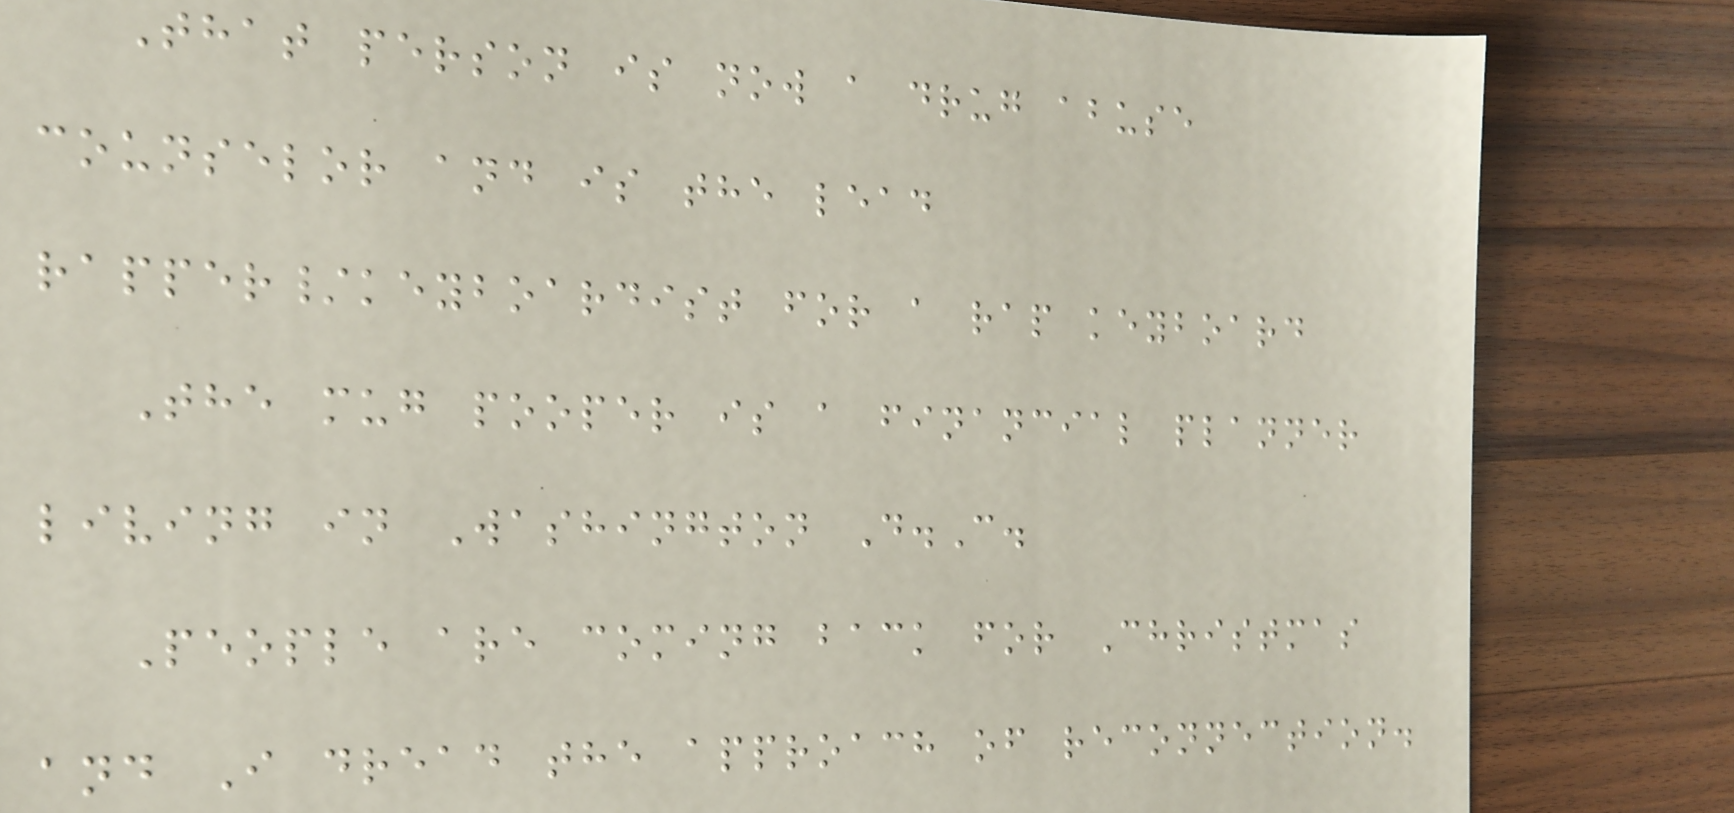That person is now a drug abuse
counselor and is the lead
rapper/keyboardist for a rap keyboard
The mug pooper is a financial planner
living in Washington D.C.
People are coming back for Christmas
and I dread the approach of reconnection.
